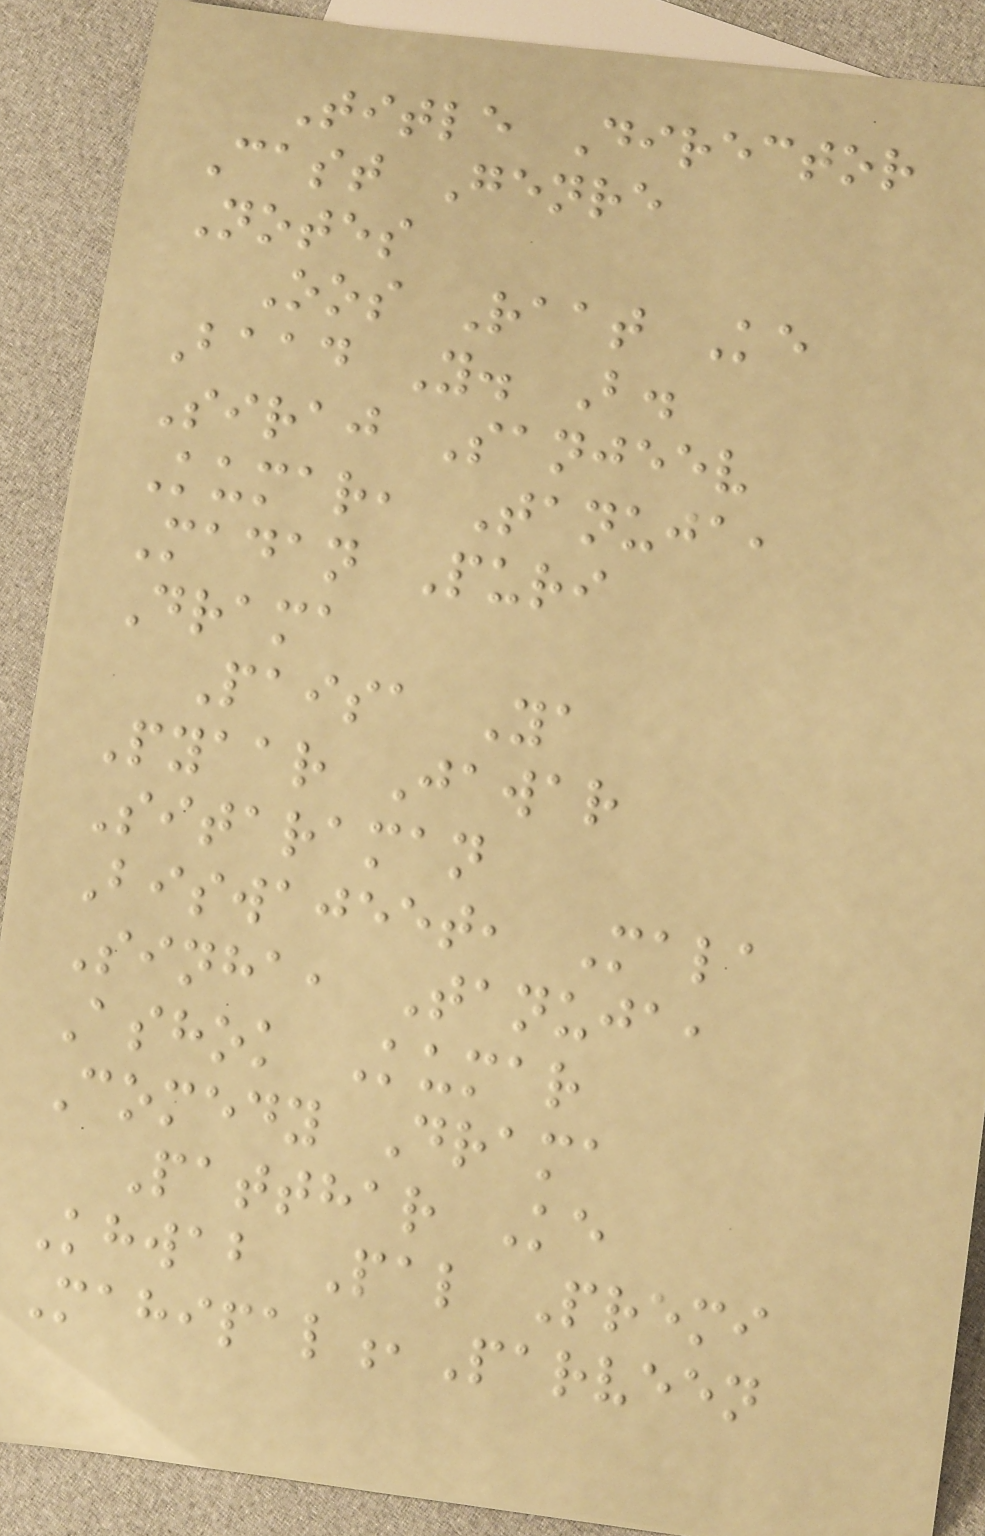Title Director
Cast Genre
Notes
Oos Raat Ke
Baad Y. B.
Siraj Sanjeev
Kumar, Tanuja,
Madan Puri
Drama
Paisa Ya
Pyaar Jawar
Sitaraman
Biswajeet, Mala
Sinha, Tanuja,
Ashok Kumar
Comedy Drama
Patthar Ke
Khwab Pal Premi
Mahipal,Parveen
